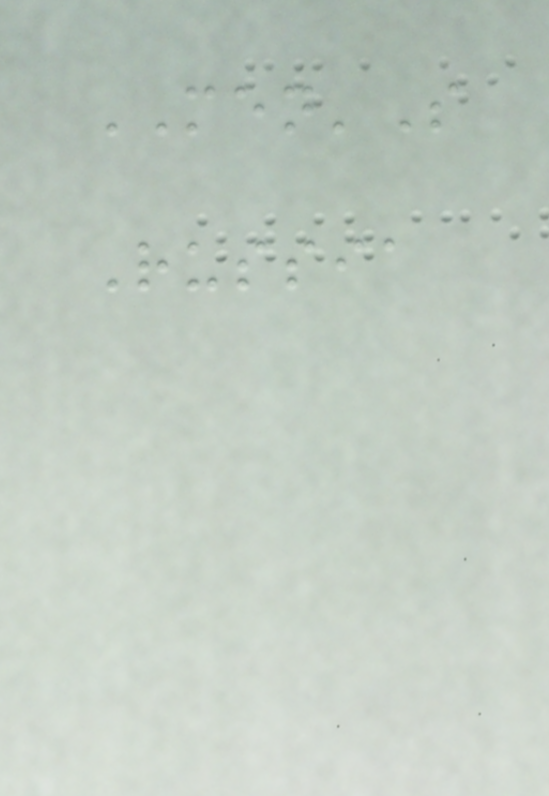MEN'S
Russia
